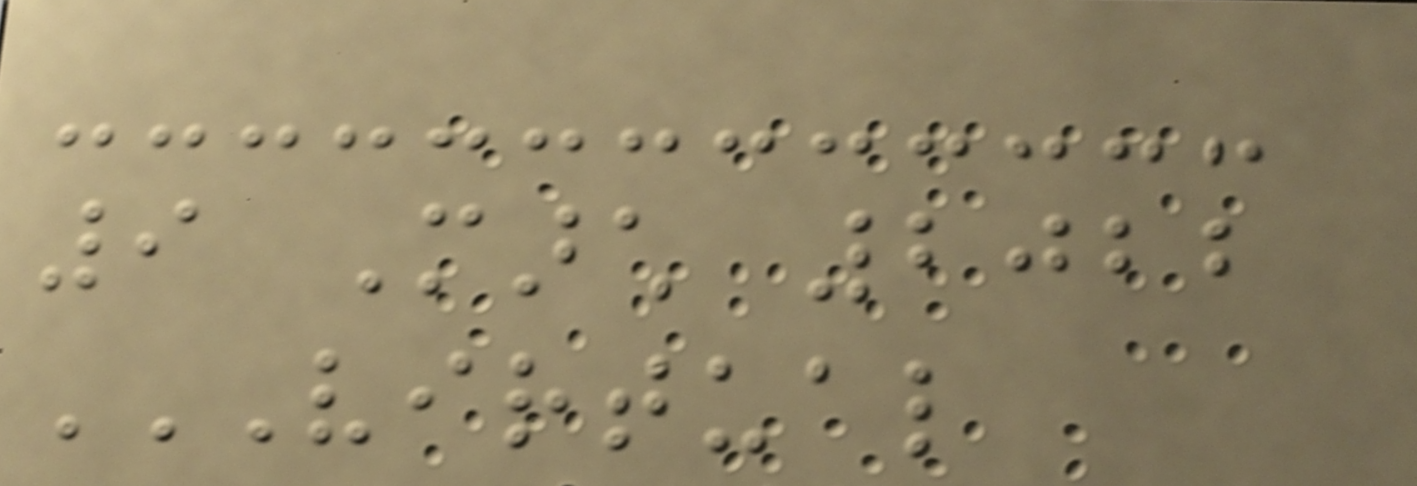9 March 2022
VIRTUAL
